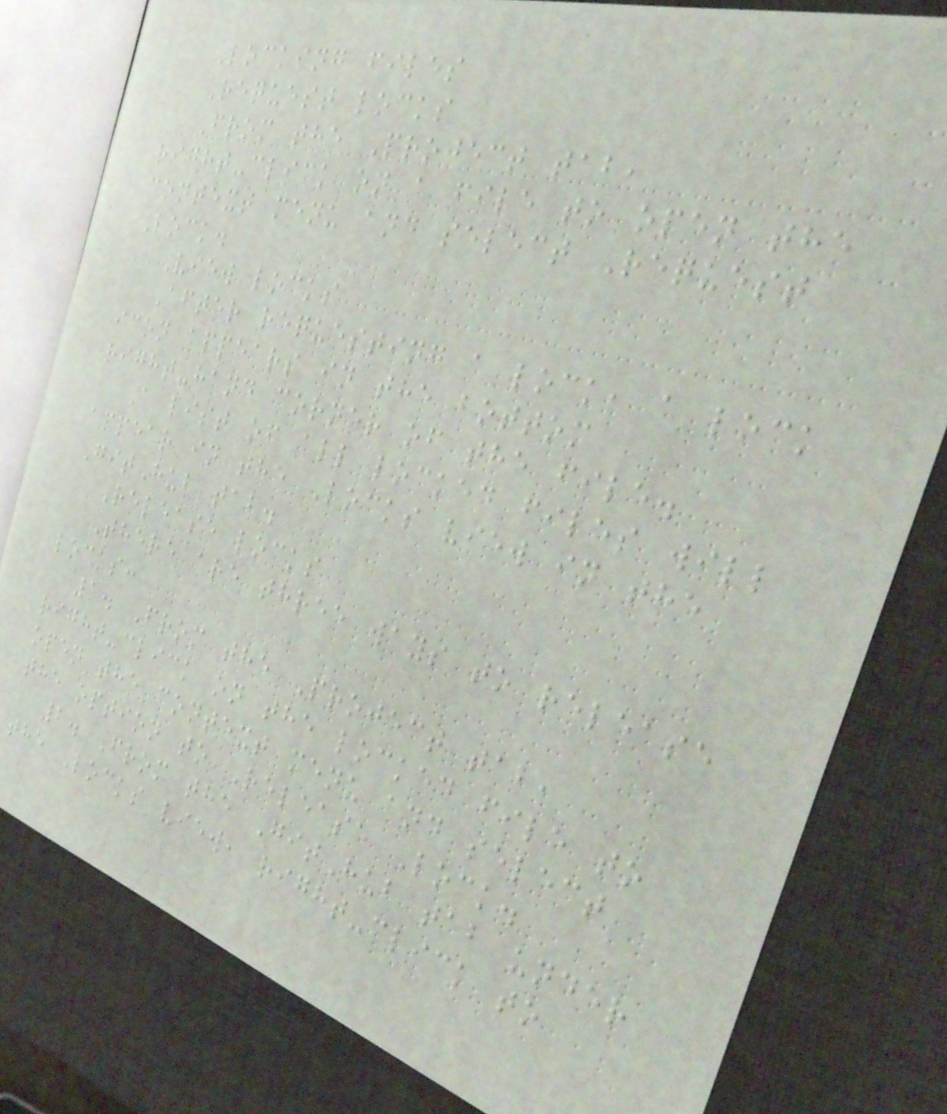Locking files
Request locks
From the Project tab,
right-click on a file to open the
context menu and select Request
Lock.
View locks
After requesting a lock, a lock
icon appears in the bottom
right-hand corner of the file.
A list of all locked files will
appear in the Locks view in the
GitHub tab.
Release locks
There are three ways to release
locks:
1. From the Project tab,
right-click on the locked file to
open the context menu and select
the option to Release Lock.
2. From the GitHub tab under
the Locks view, right-click to
